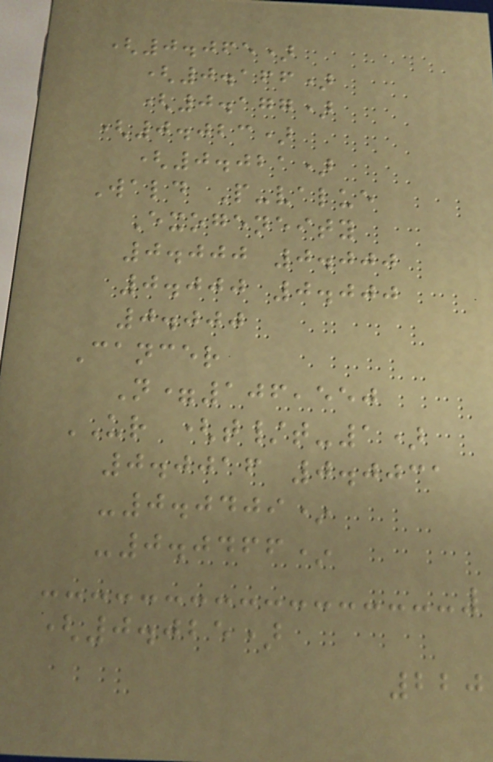(0.065)
(0.166)
(0.177)
(0.023)
(0.021)
Wald P-value
Exogeneity
0.000 0.000
0.000 0.000
0.000
Cancer
N=106,550
UR (t/t-1)
0.0016 0.0031
-0.0409*
-0.0466*
(0.025)
220
